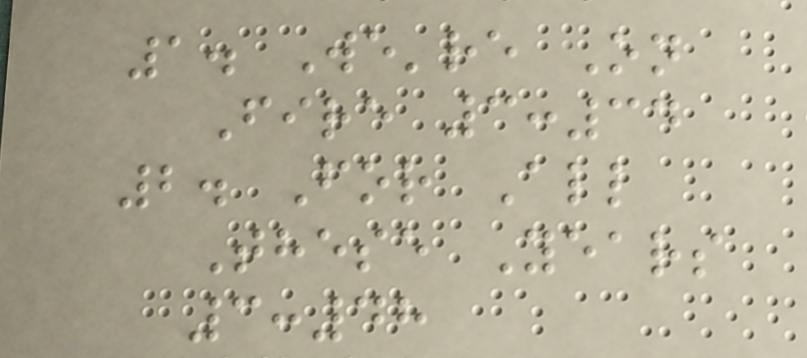1. We're On
Fire 3:34
2. For All
These Years
3:48
